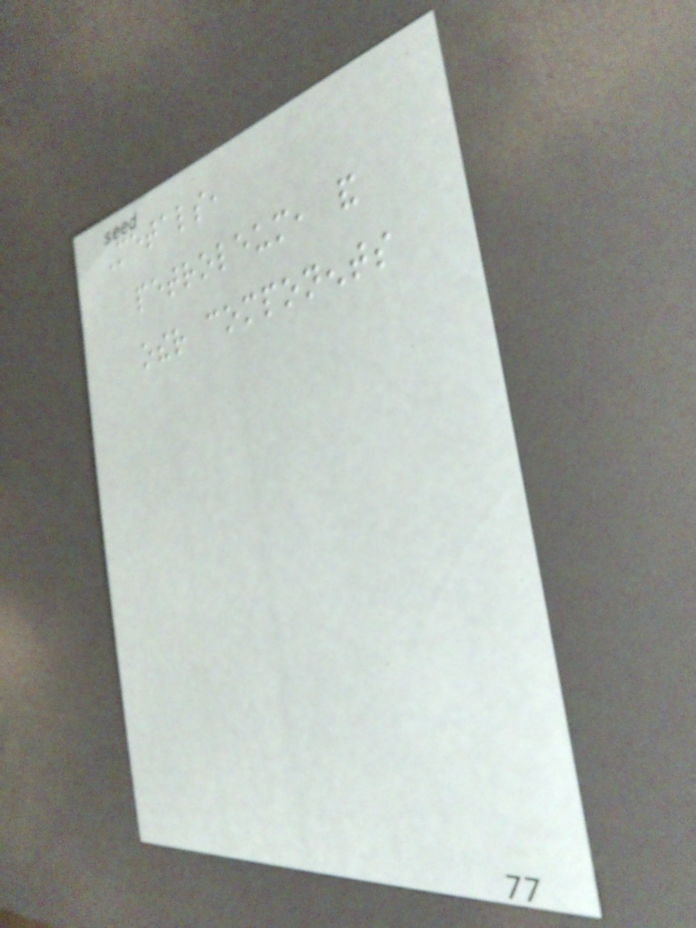Metals,
petroleum, and
other components
